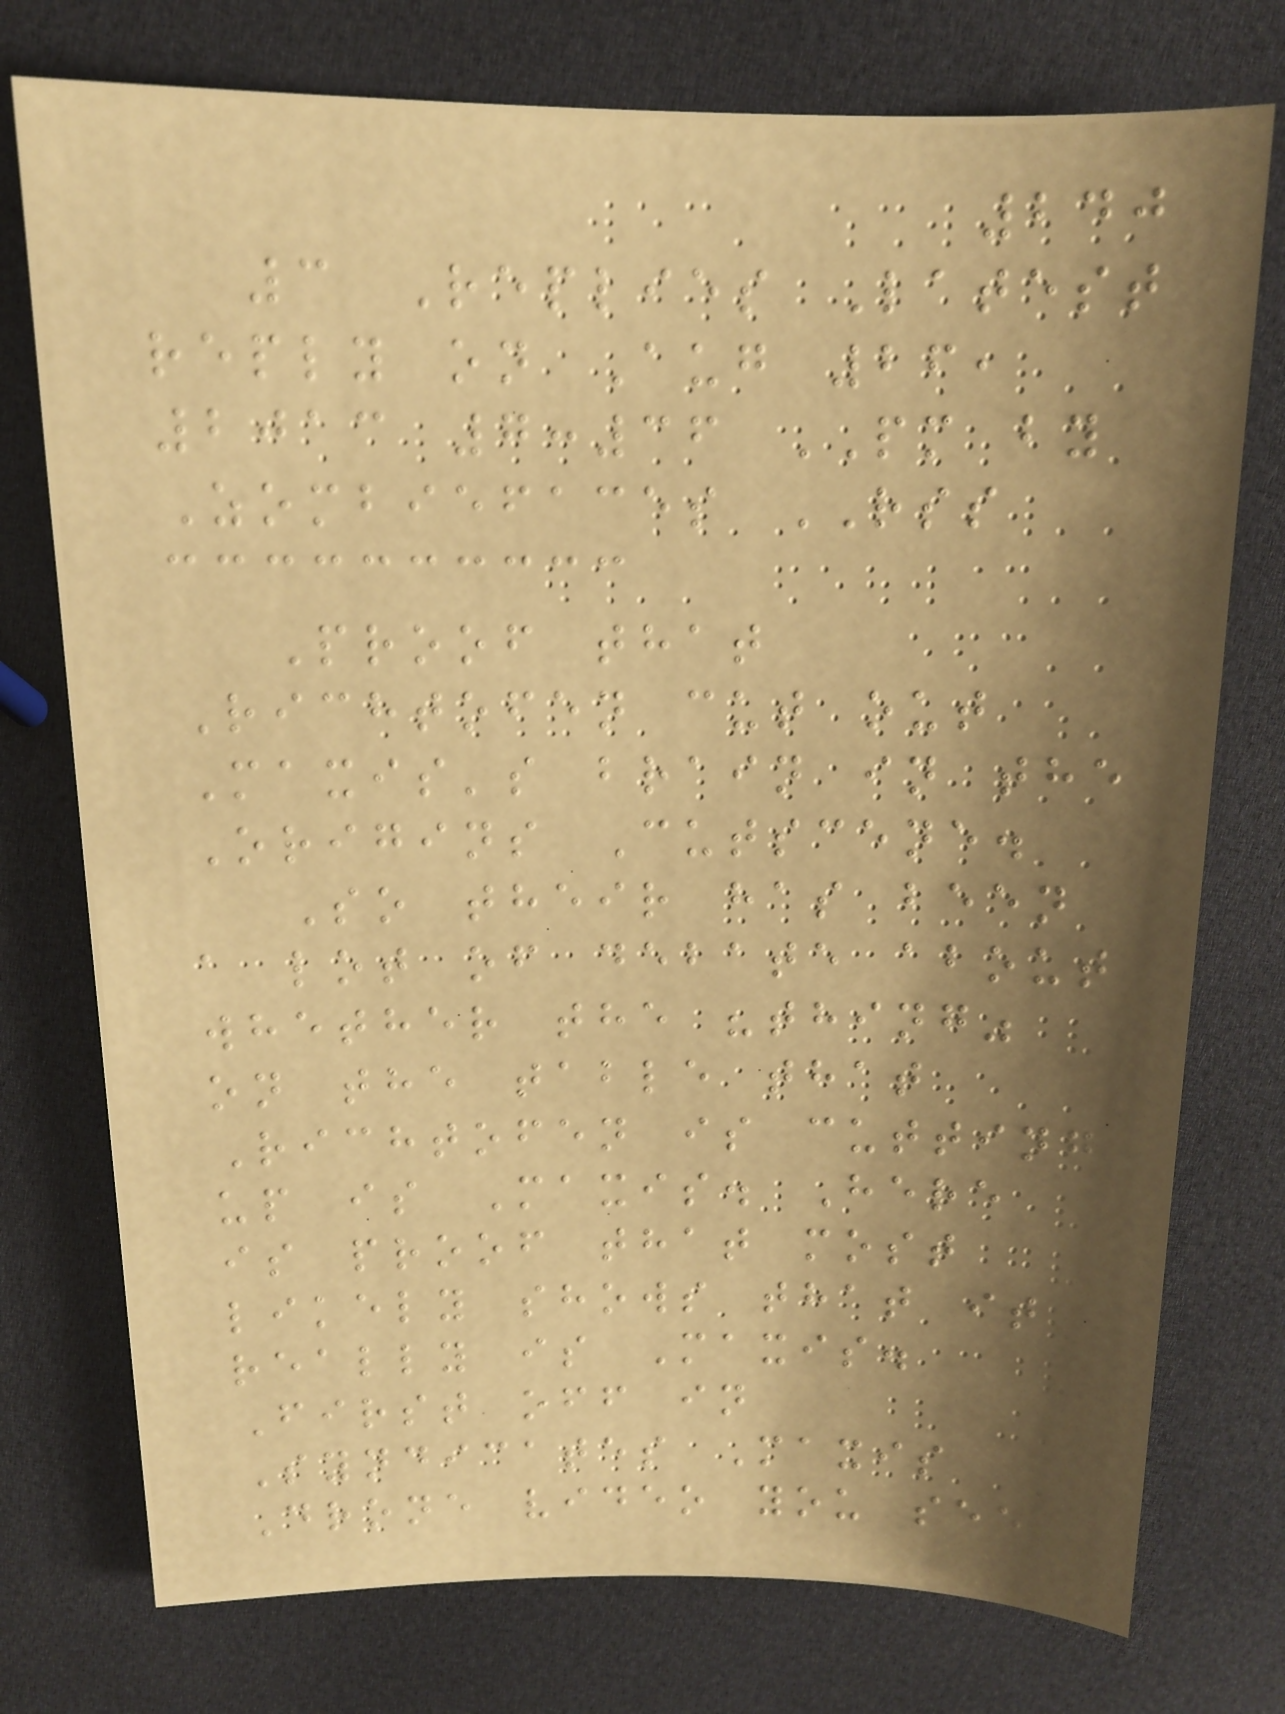240
3 Replies Latest
reply on Aug 26,
2013 7:36 PM by
Zombiefaces RSS
Proof that
Richtofen cut out
Maxis's brain in the
Origins Cutscene.
So their has been
a lot of debate about
whether the "thing"
on the table that
Richtofen is cutting
up is Maxis. Here
is proof that most
likely shows that it
really is Maxis.
First off in
Syndicates Maxis
Drone video you see
